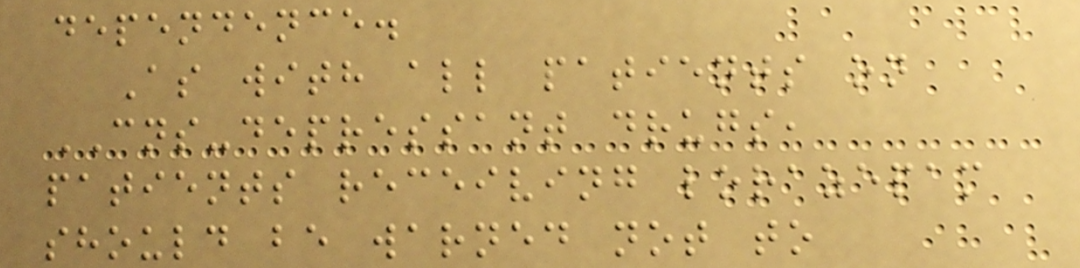dependence.
As with all patients on
CNS-depressant drugs,
patients receiving lorazepam
should be warned not to
